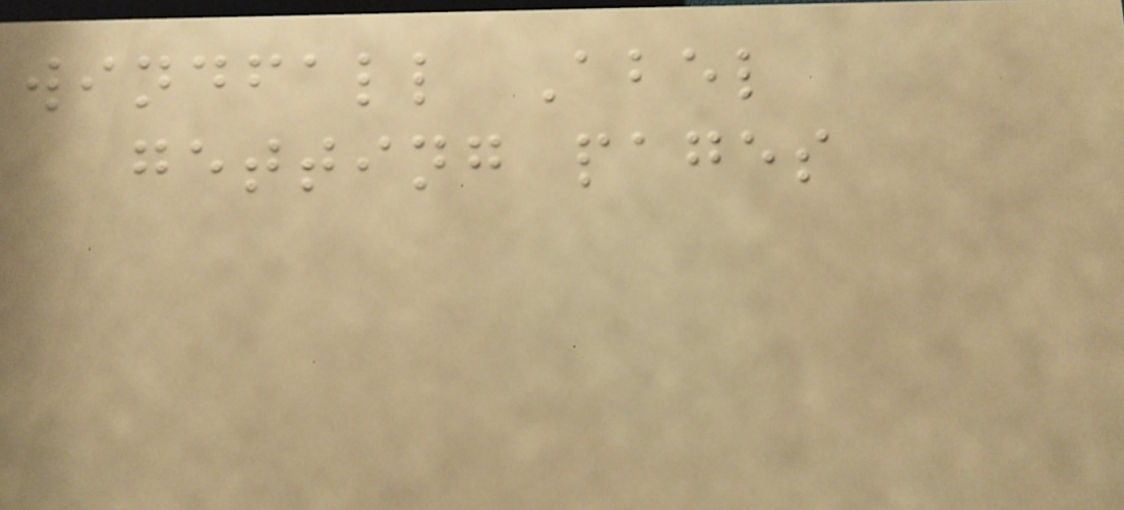windfall Abel
getting pages
